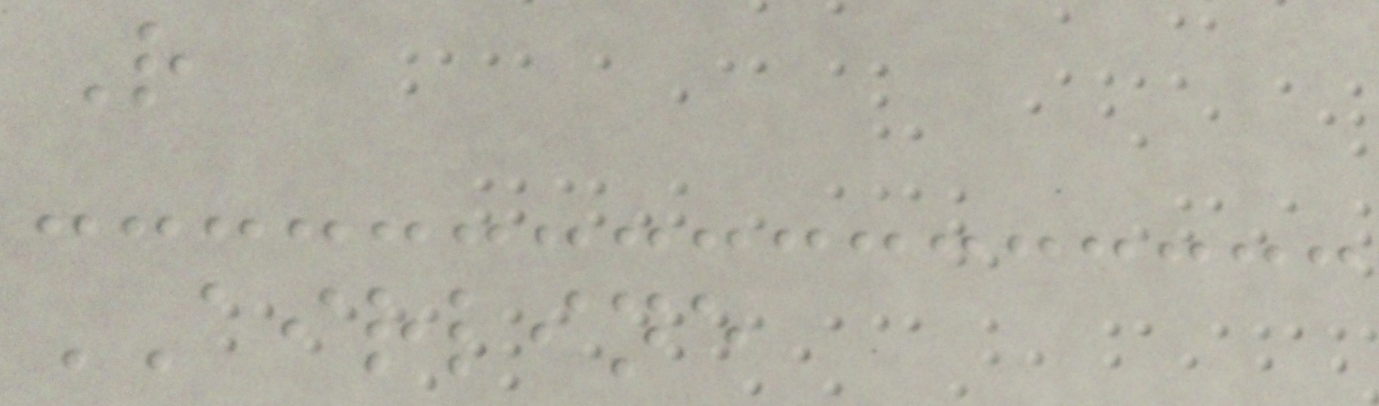R
AIRLINE
